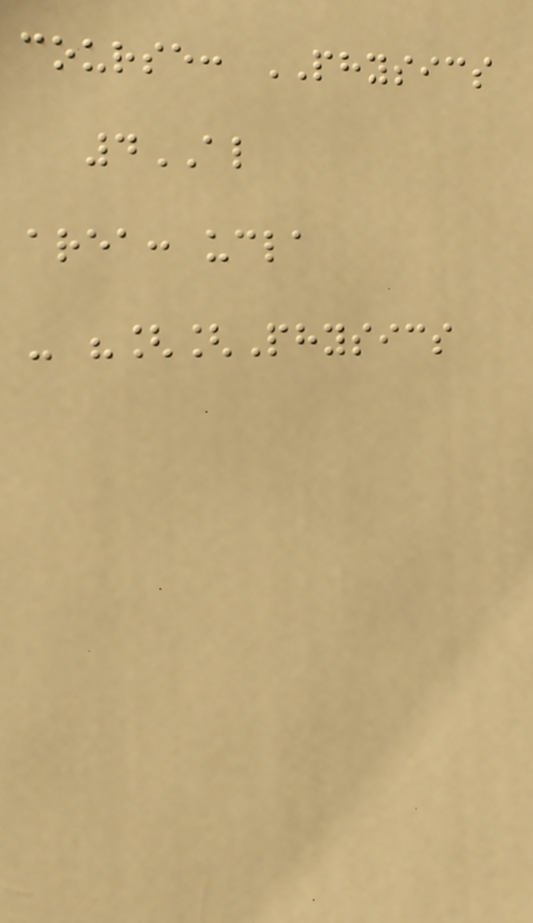course: PHYSICS
4AL
area: ucla
- "[[Physics
